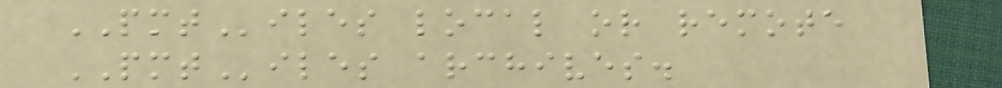PMTiles local or remote
PMTiles archives.
